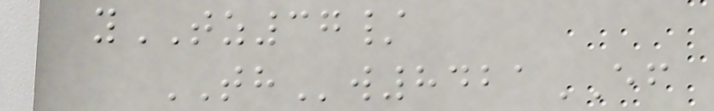yTZ37/
THw8421EF
